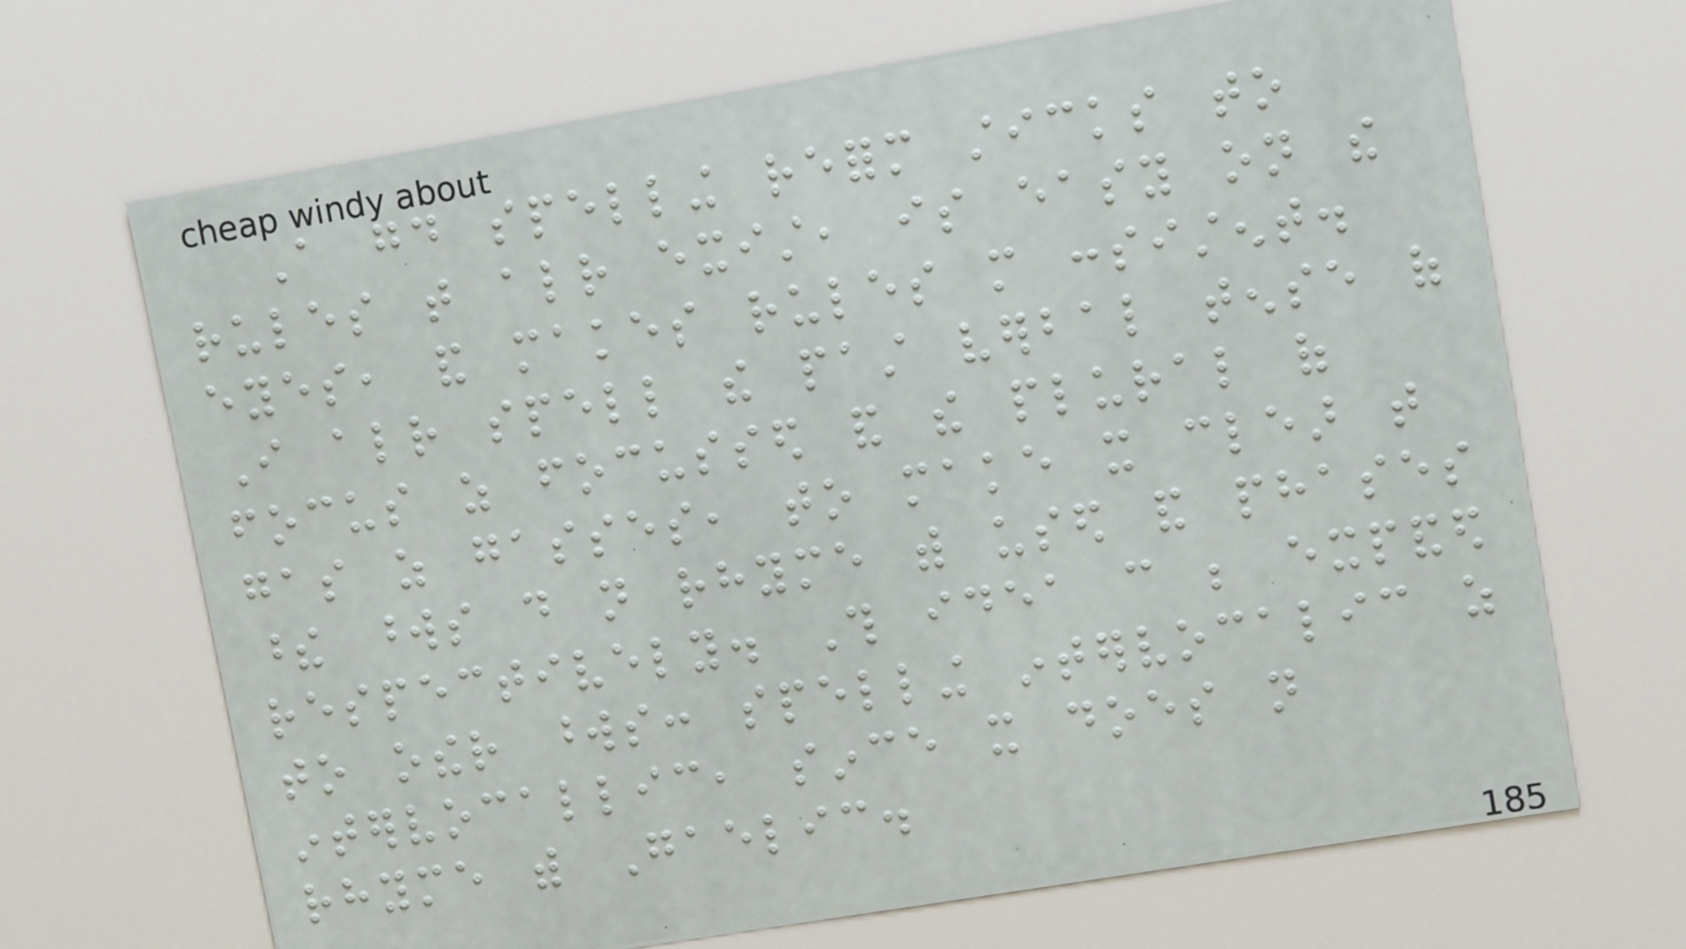A good spelling reform sticks to
rules that already exist, is easy on the
eyes, and makes rules more consistent.
I already spell the past verbal tense of
focus as focussed and the plural of
gas as gasses, to make it clear that
these words do not rhyme with used and phases
respectively. This idea can be expanded
to other words: spelling intervocalic as
intervocallic, since it does not
rhyme with Gaelic.
